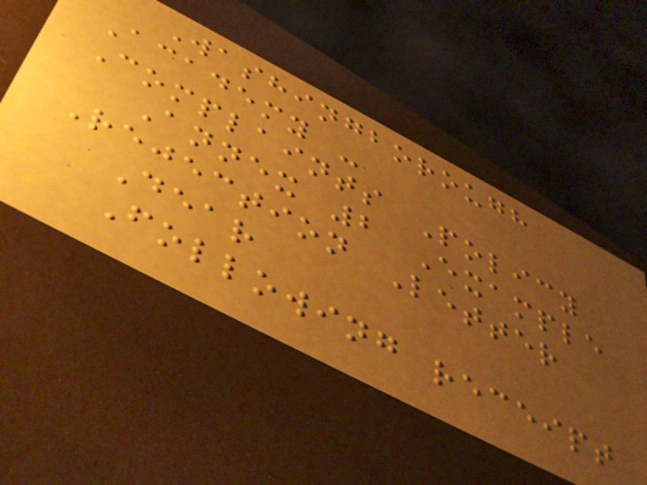Washingborough
Academy -
Complaints Policy
Annex 2 Example
Rejection Letter
Dear
Following receipt
